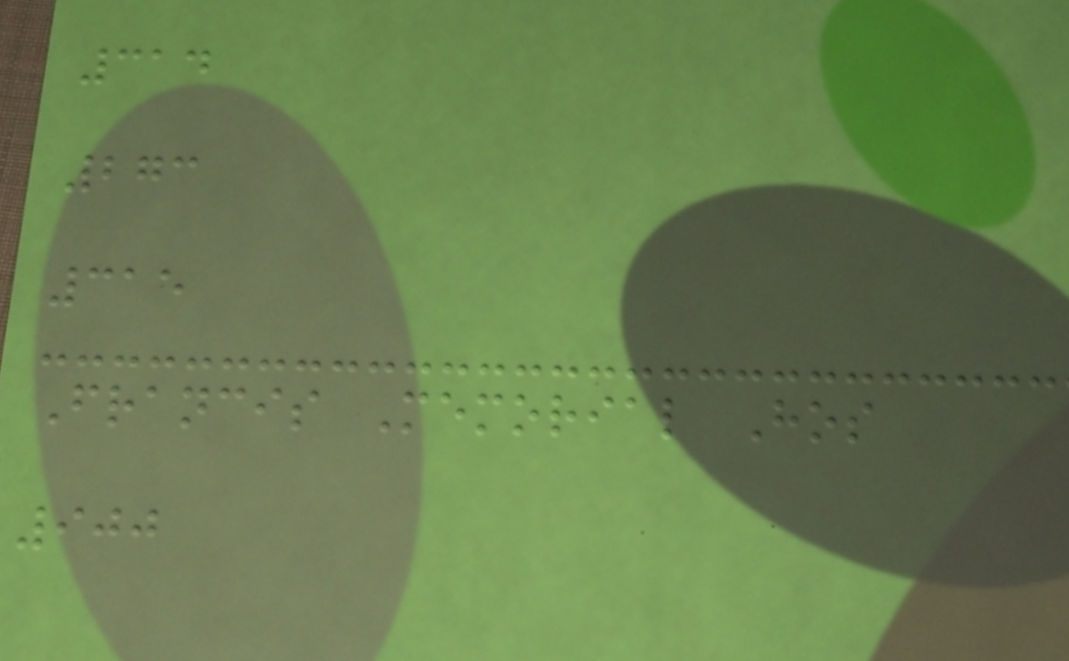314
273
315
Francis Memorial Hos
900
